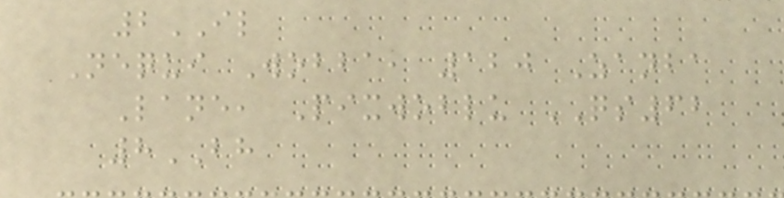2IL
Nequi Wobba, 120 Zanba
Lane, Pixwoblu QS62
8BH
